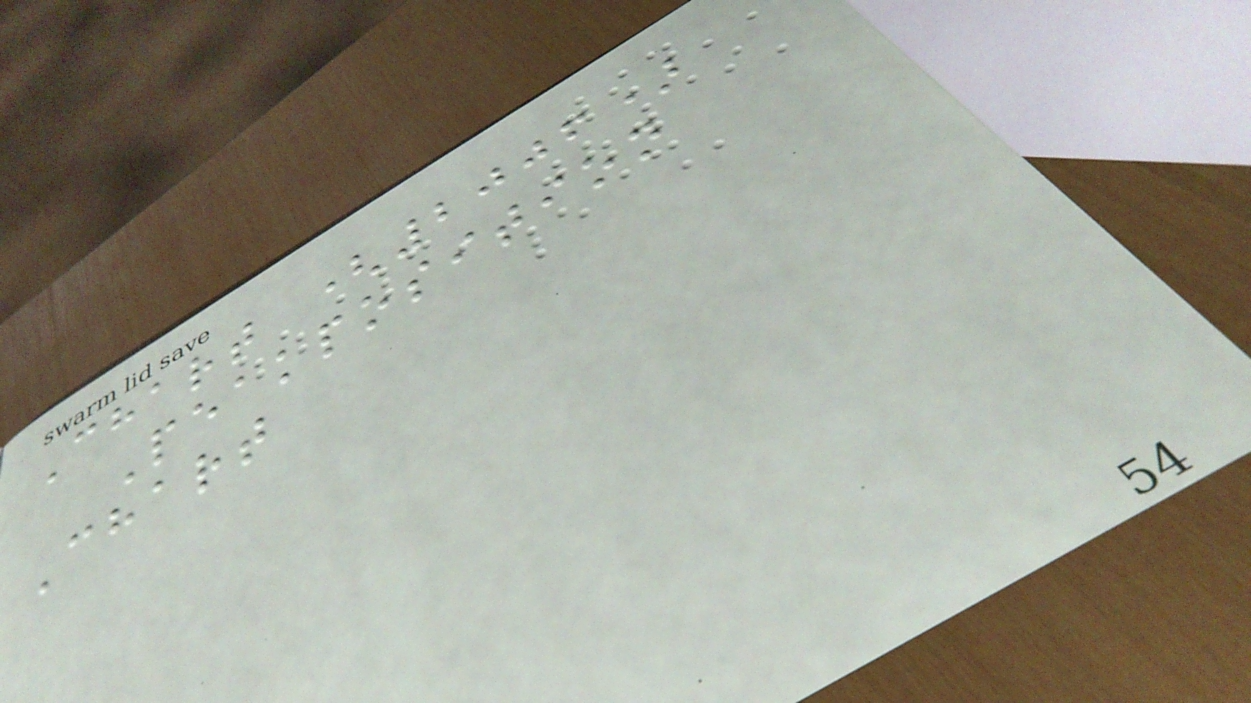Chart (2006)
Peakposition
Chart
